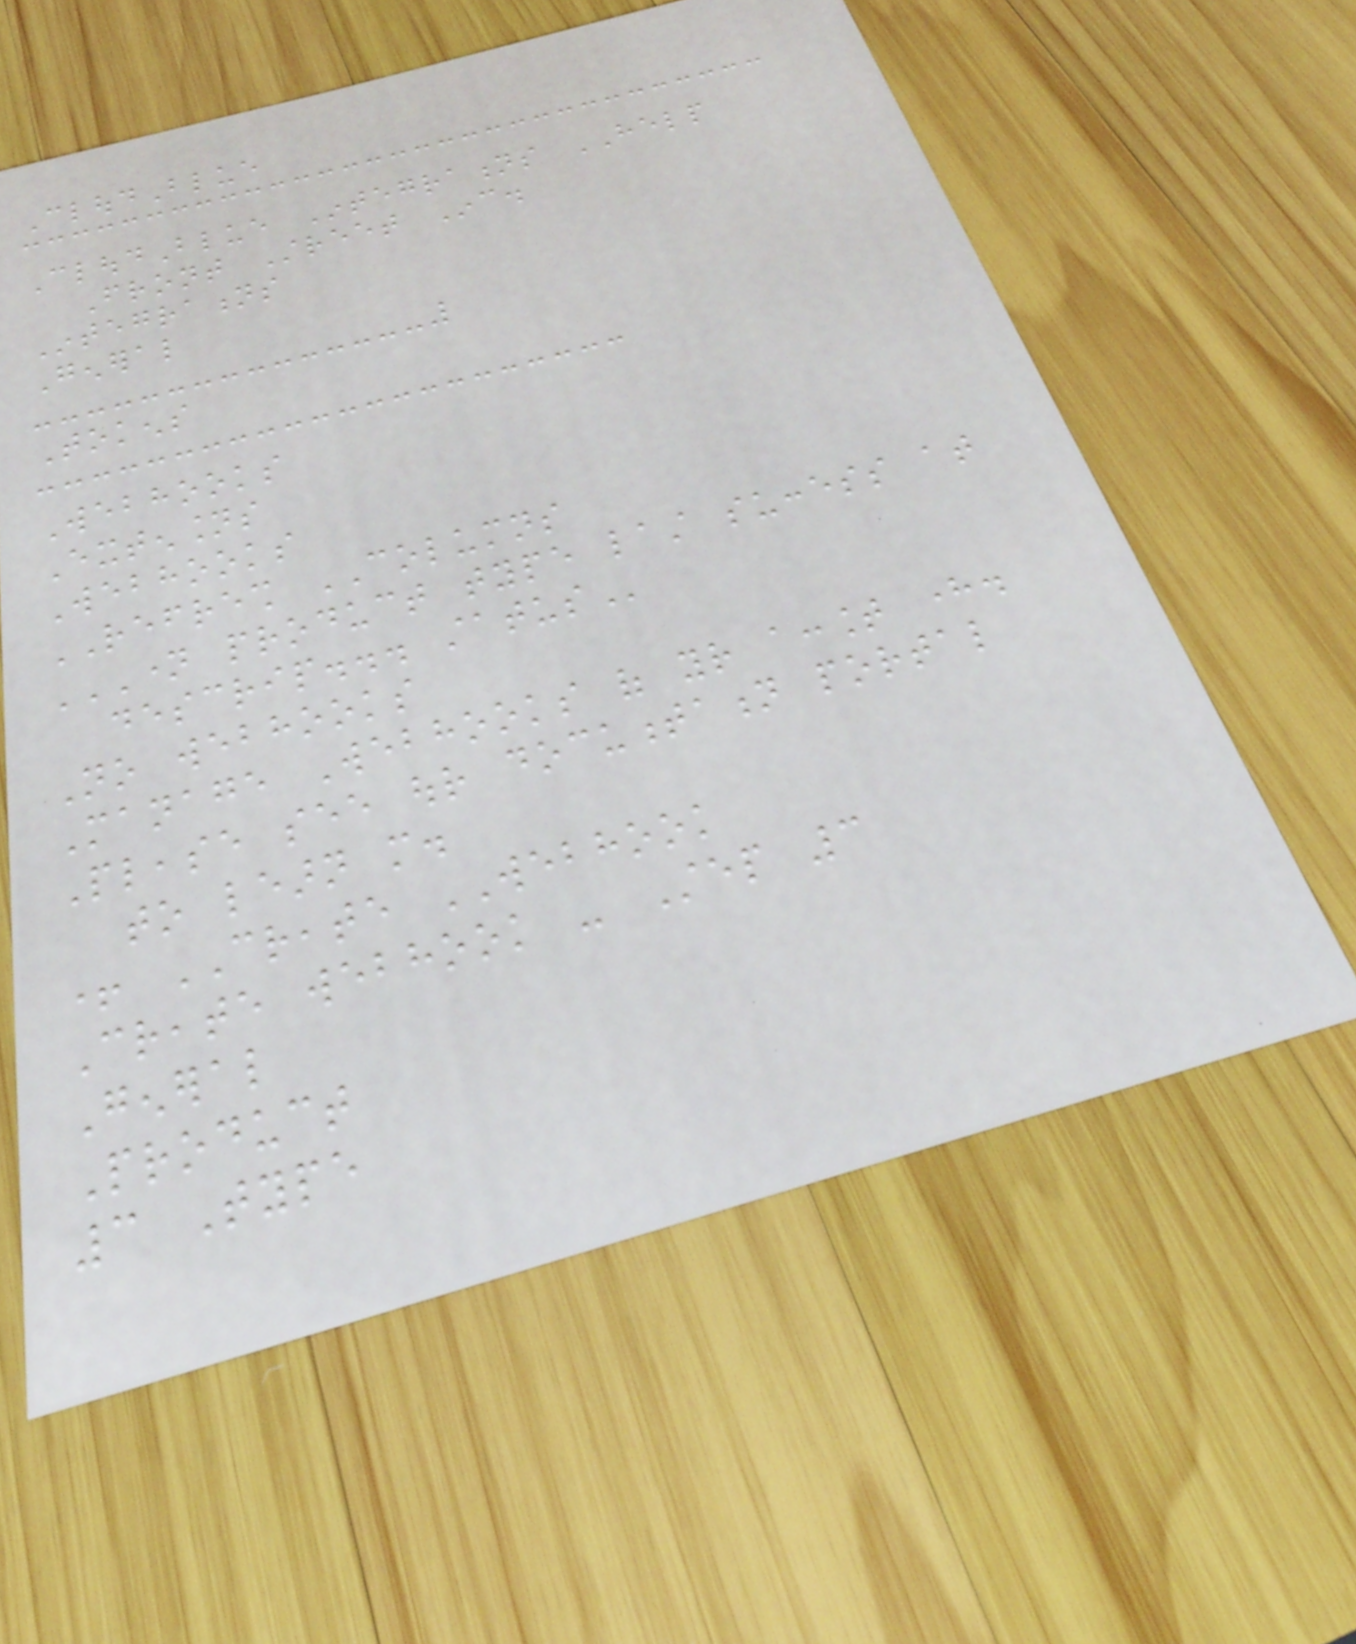CloudBlue
CloudBlue Integrations HELP
Front Street Inc.
Integrations
General
Tokens
Webhooks
Extensions
Webhooks
REFRESH COLUMNS
NAME PRODUCT TYPE LAST SUCCESS AT
DESCRIP... STATUS
No webhooks
Manage Webhooks of your account here.
Please see our documentation portal
to learn more.
+ CREATE WEBHOOK
Create webhook - Step 3
General
Product
3 Type
